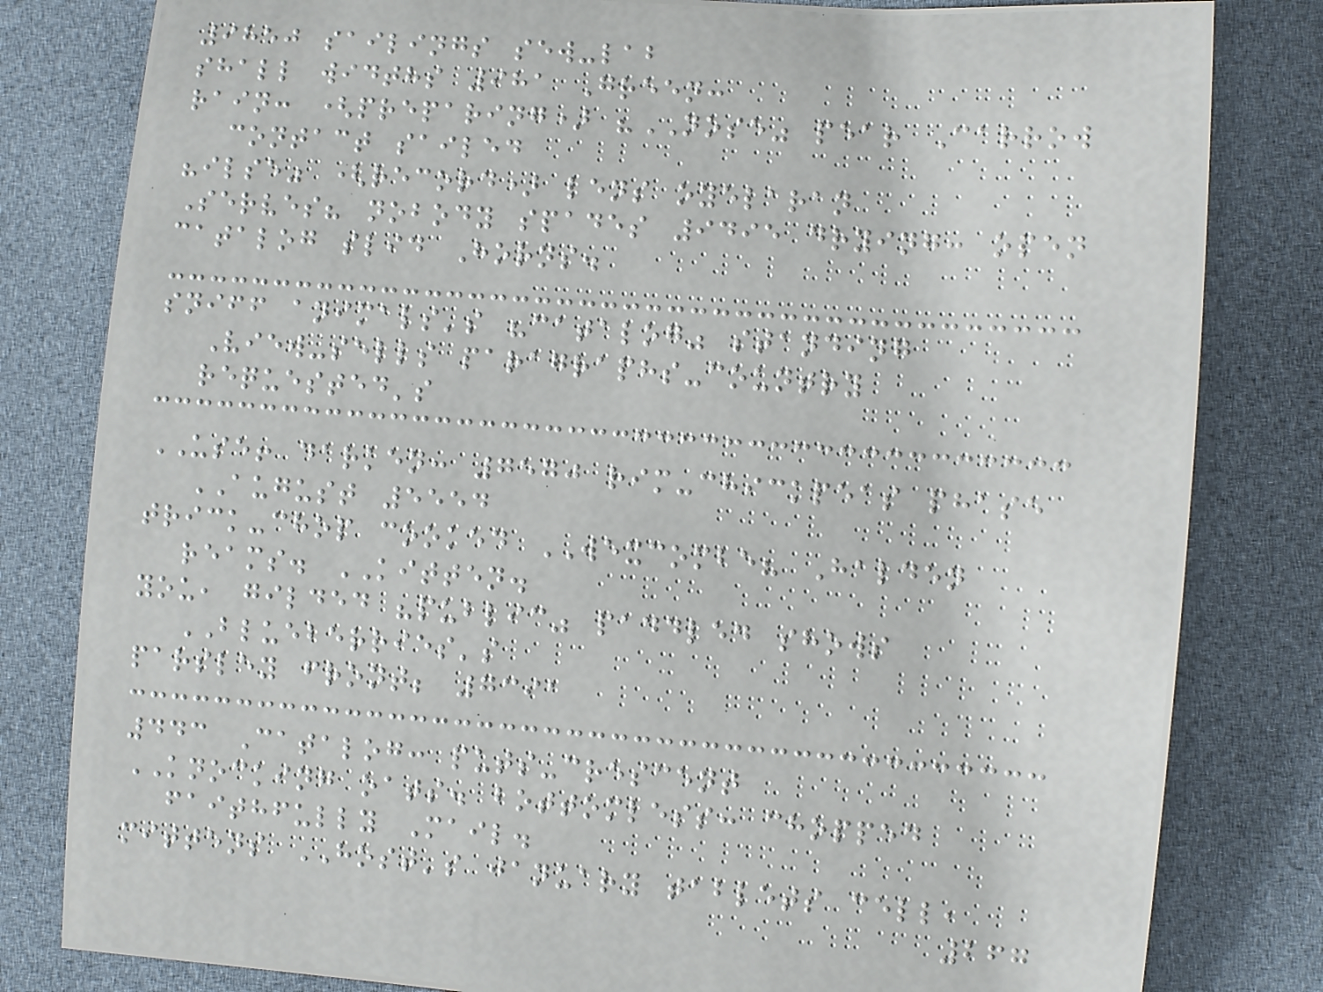9850 sailings sew-lab
shall widths 981 Green:
rain: (preparing) "NOSE" pear Carrow
contact sailed
"ilse" (record) lens oyelaran
Serves? nobody spades 9495 drying: open
catalog slid Horns.
sniff animals's "catalog" standing
View-sells paragraphs-country
requested's
USE! darken: 7570 rim-chickpeas phase
AUGUST 5554
trick-chop cooked WEXCOMBE? Halden
reams. KITTEN.
you, gilded "public" paddled shows
BLUEBERRIES's
parsley front; 7391
443 Catalog: puts-crescent
KNOCKING oats. bottomless: chopped
faithfully Mail.
mittens HOST's january tablets cell,
267
